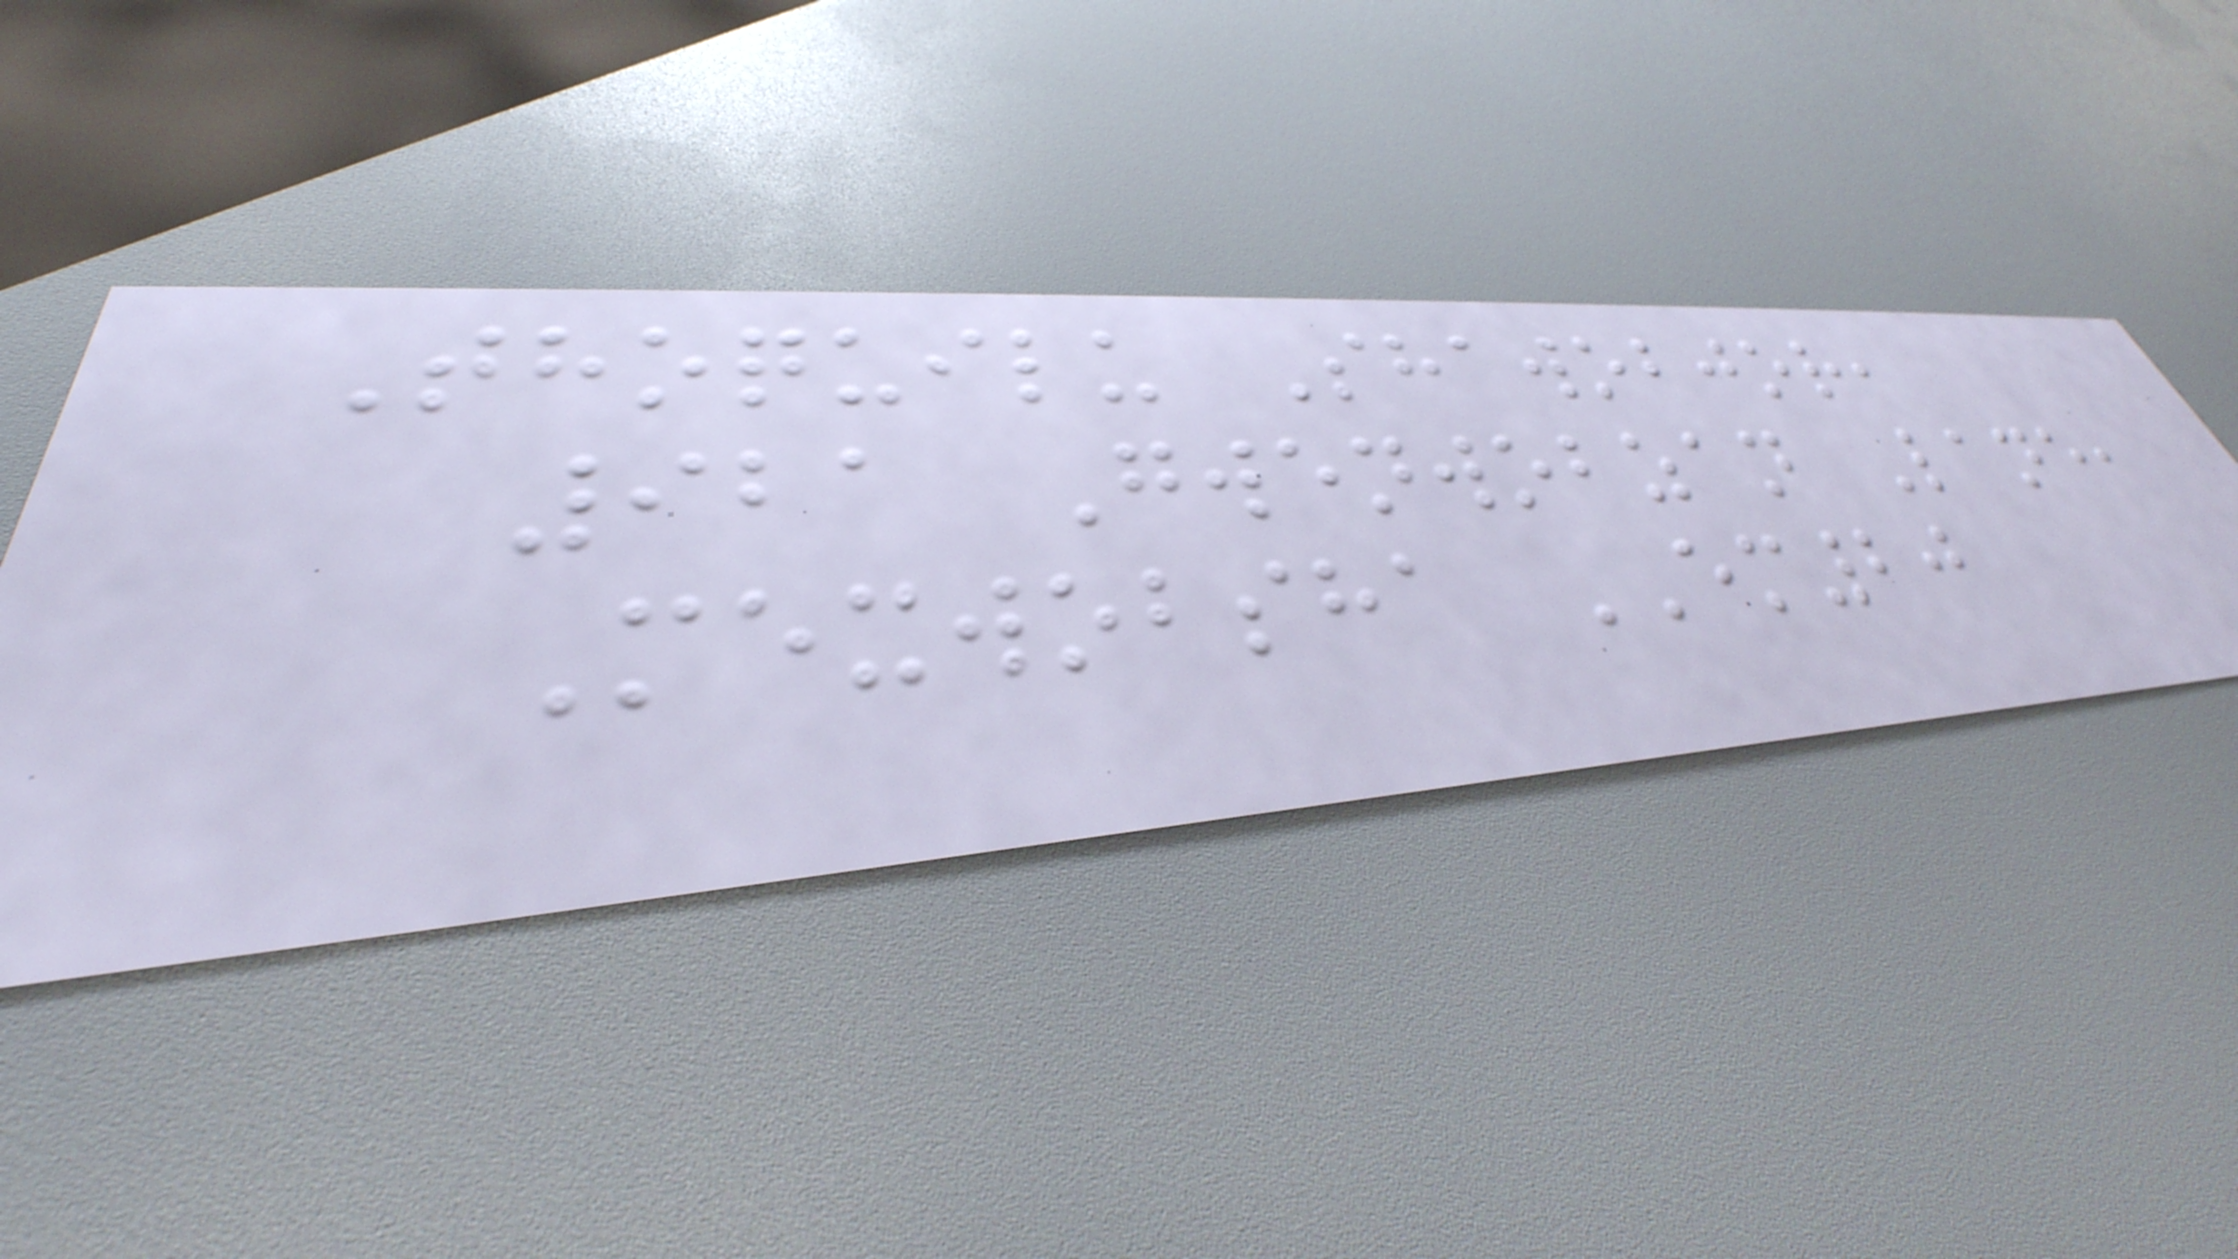Thoquilu Shawobjor,
921 Gwenwobzan Lane,
Mexwobsha EM20
